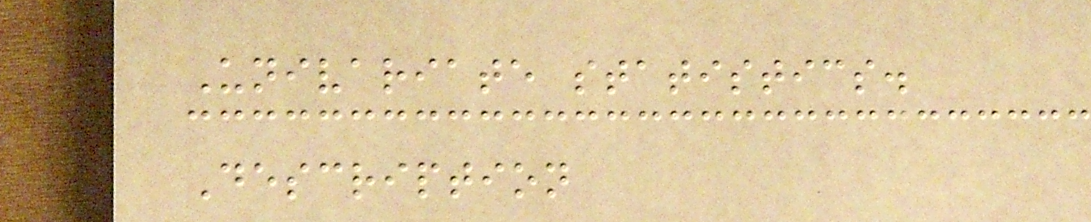Univariate statistics.
Description
